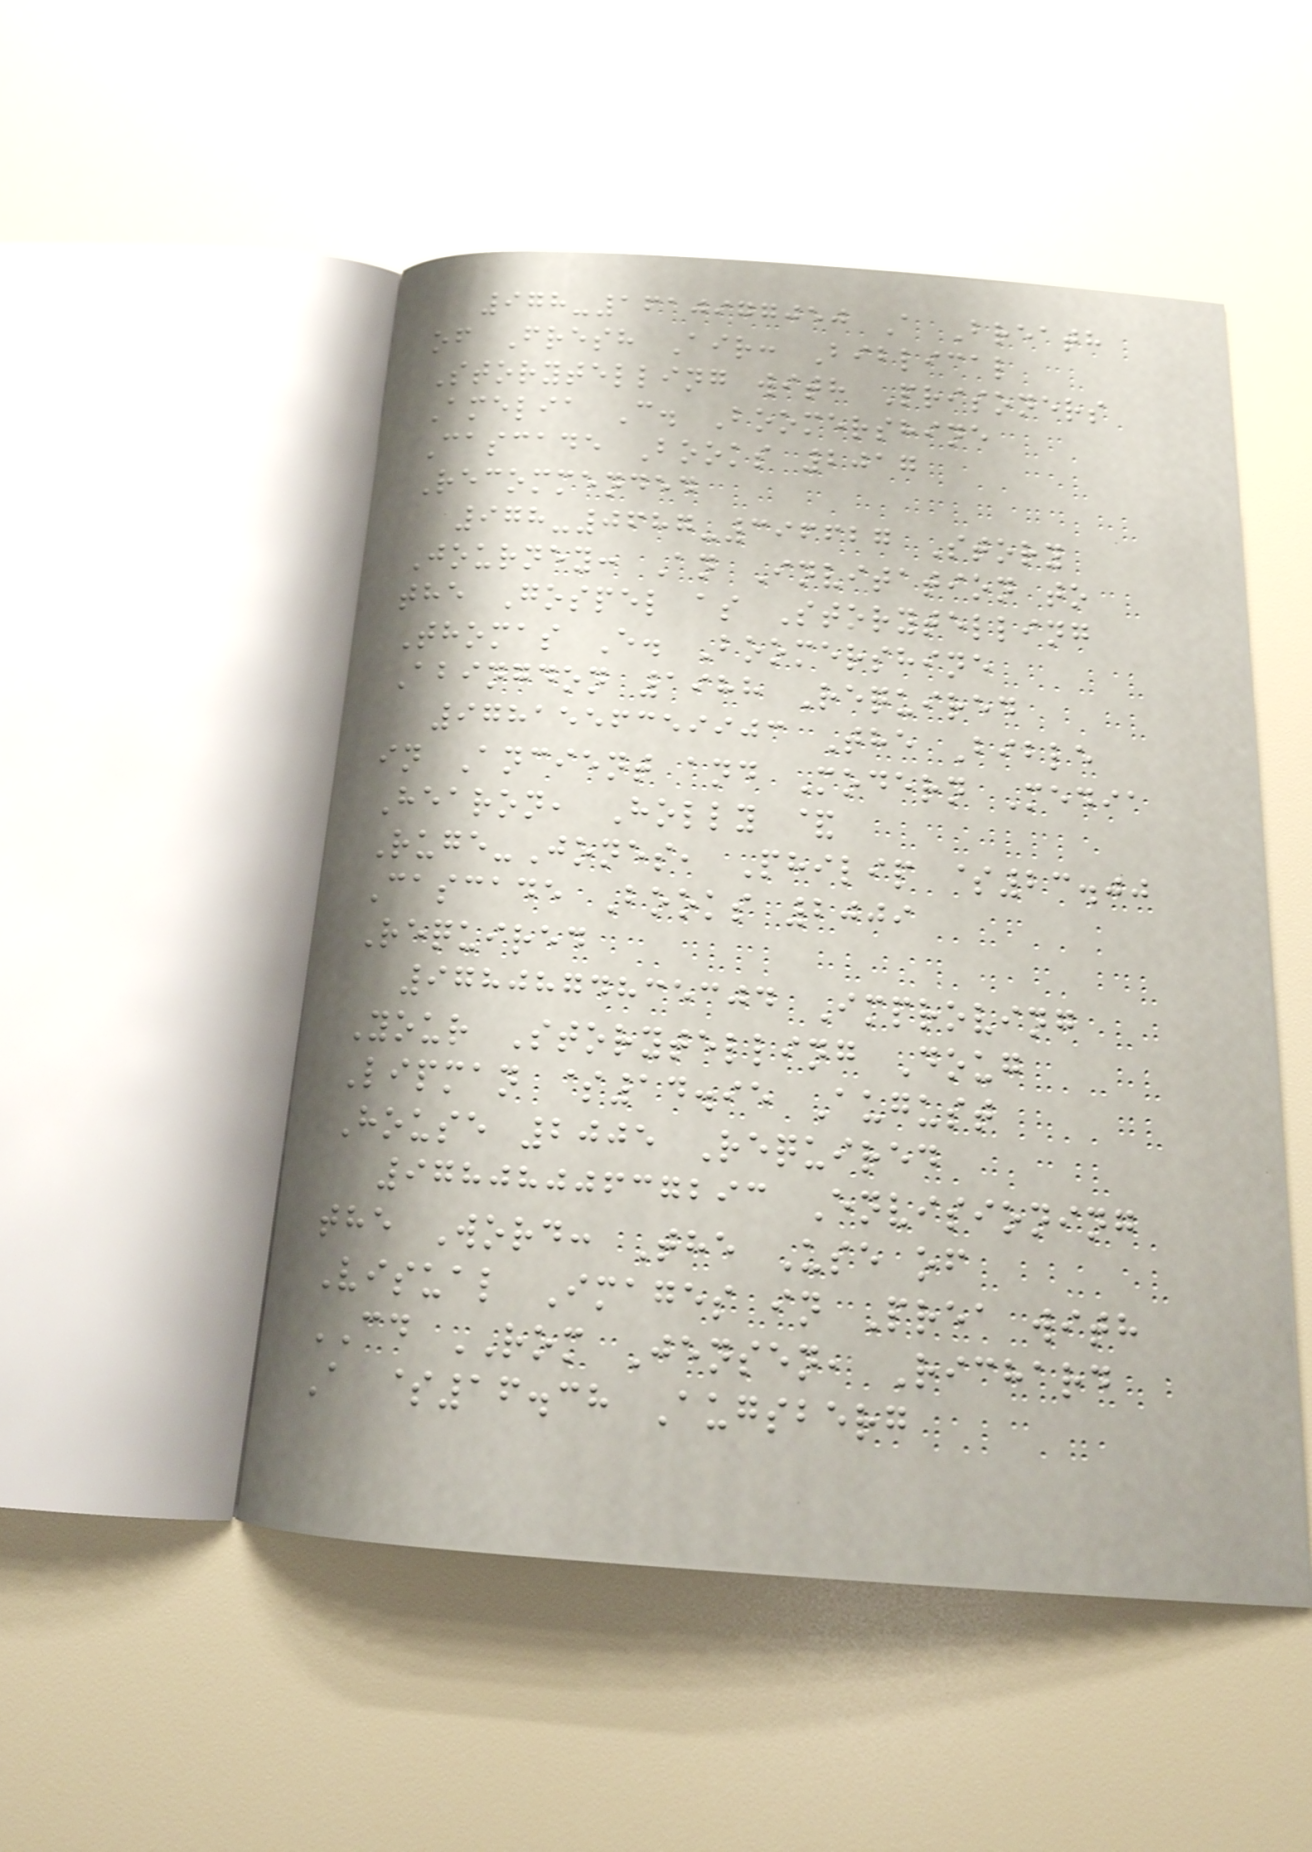978-1610977050 A Breath
of Fresh Air: Biblical
Storytelling with Prisoners
Amelia C. Boomershine
Cascade Books 2017
Recommended
978-0687-396627 Story
Journey: An Invitation to
the Gospel as Storytelling
Thomas E. Boomershine
Abingdon 1988 Required
9781556359903 The Bible
in Ancient and Modern Media
Hearon, Holly &
Ruge-Jones, Philip $23.00
Cascade Books 2009
Required
9780874835304 Improving
Your Storytelling Doug
Lipman $14.95 August
House 2005 Required
9780800637293 Envisioning
the Word: The Use of
Visual Images in Prea with
CD ROM Jensen, Richard
A $16.38 Augsberg
